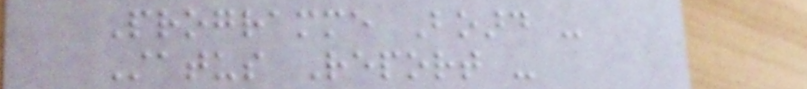Programme Board -
Status Report -
